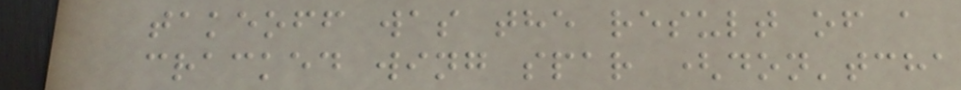takeoff was the result of a
cracked wing spar (don'tcha
